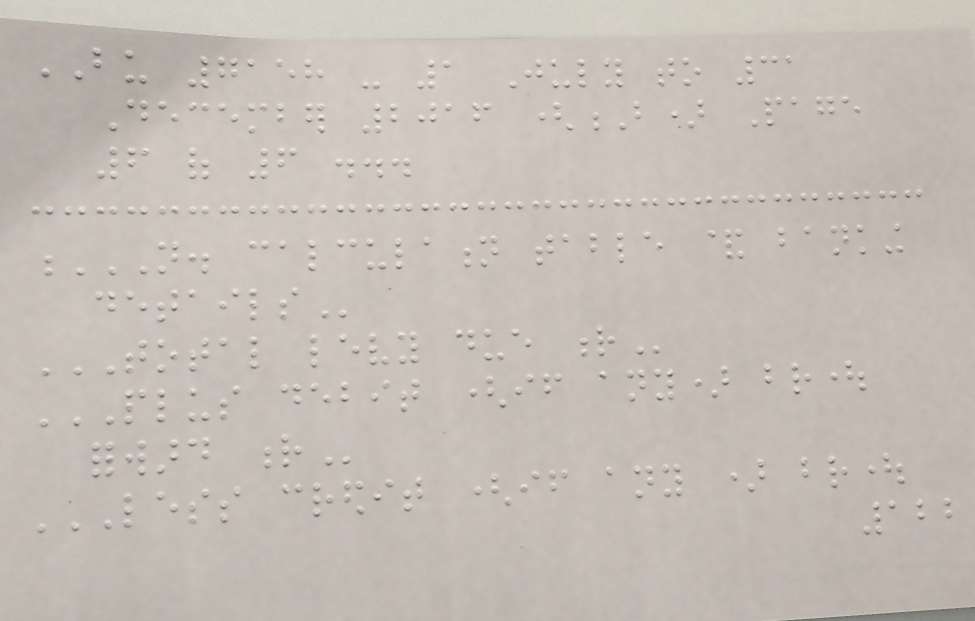BU 7158 - 1 July to 31
December 2016 (B) Page
6 of 6 ...
N. CALCULATION TABLE & BANKING
DETAILS
TOTAL LEVY DUE R
PLUS DEBIT (IF ANY) BROUGHT
FORWARD R
LESS CREDIT (IF ANY ) BROUGHT
122
